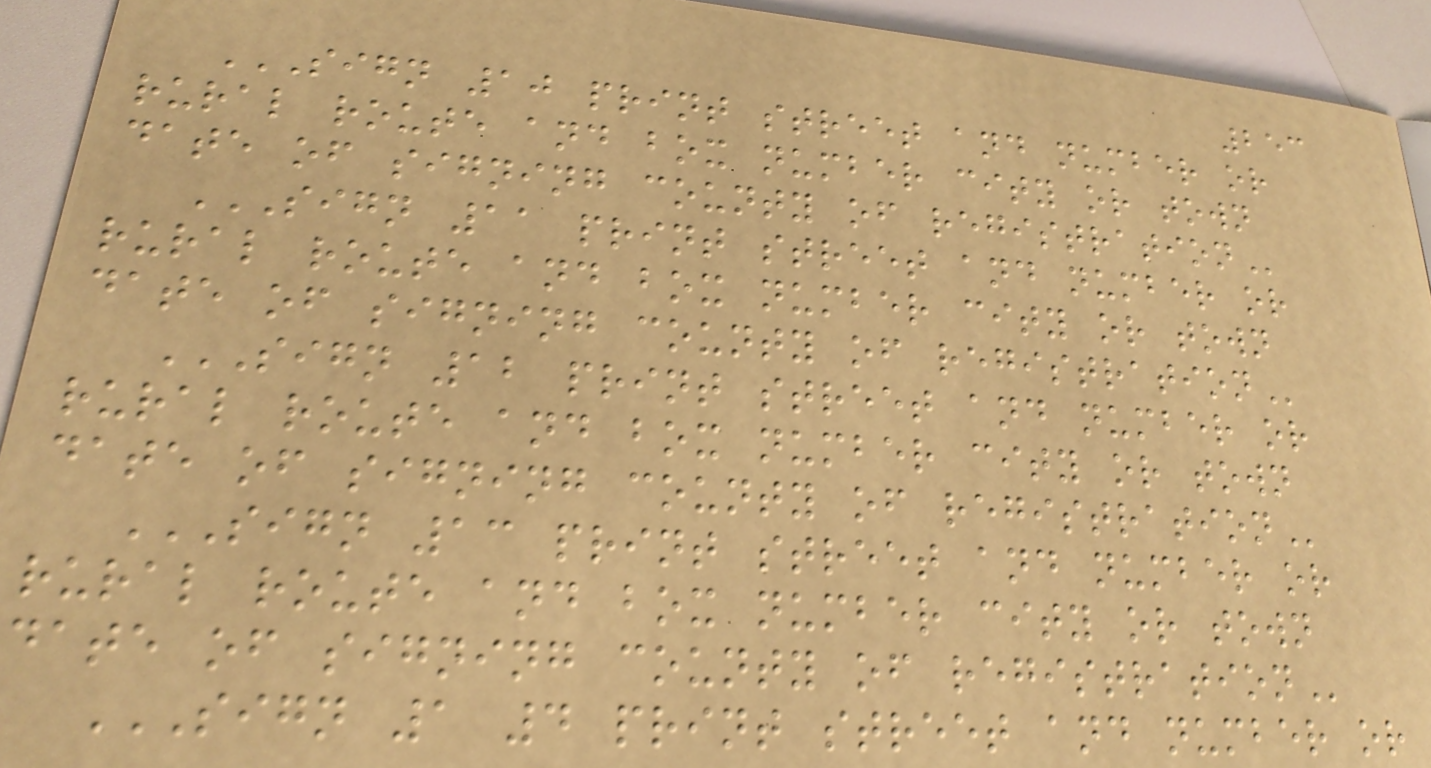253
SIGN 10 PRINT STREET AND NUMBER OR
RURAL ROUTE AND BOX NUMBER CITY OR TOWN
DATE OF SIGNING COUNTY OF REGISTRATION
SIGN 11 PRINT STREET AND NUMBER OR
RURAL ROUTE AND BOX NUMBER CITY OR TOWN
DATE OF SIGNING COUNTY OF REGISTRATION
SIGN 12 PRINT STREET AND NUMBER OR
RURAL ROUTE AND BOX NUMBER CITY OR TOWN
DATE OF SIGNING COUNTY OF REGISTRATION
SIGN 13 PRINT STREET AND NUMBER OR
RURAL ROUTE AND BOX NUMBER CITY OR TOWN
DATE OF SIGNING COUNTY OF REGISTRATION
SIGN 1 4 PRINT STREET AND NUMBER OR
